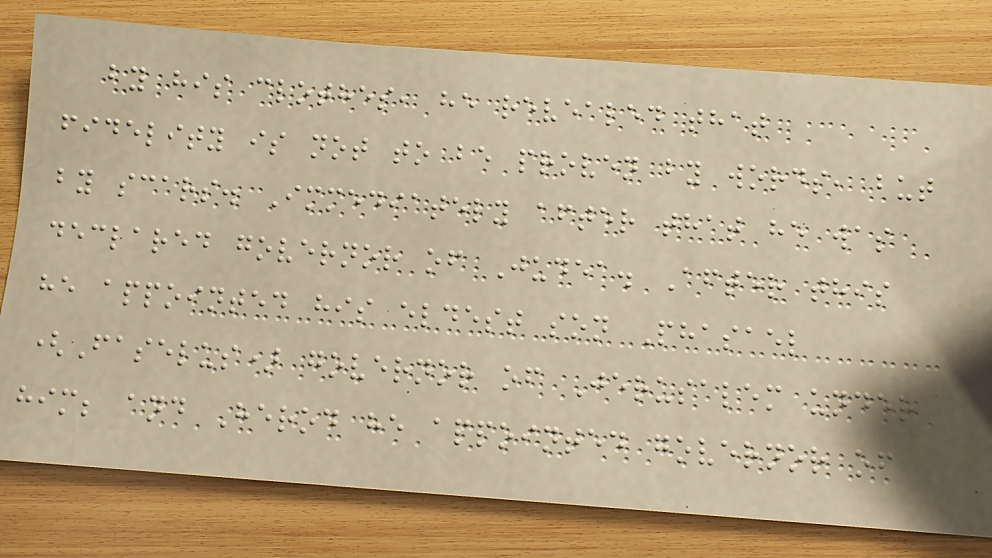by his clothes, he revealed that
fidelity is not to be proven by words, but
by scars. Immediately after that he was
declared governor of Judea. After this
he appointed his eldest son Phasael
(Faselus) governor of Jerusalem under
him; and Herod he appointed governor of
